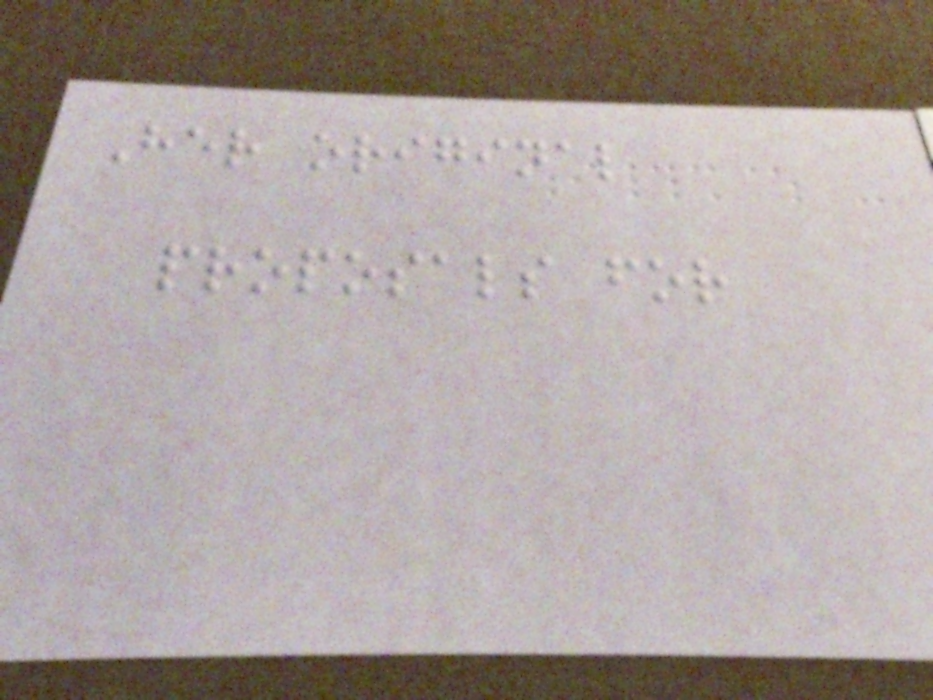Her original
proposals for
